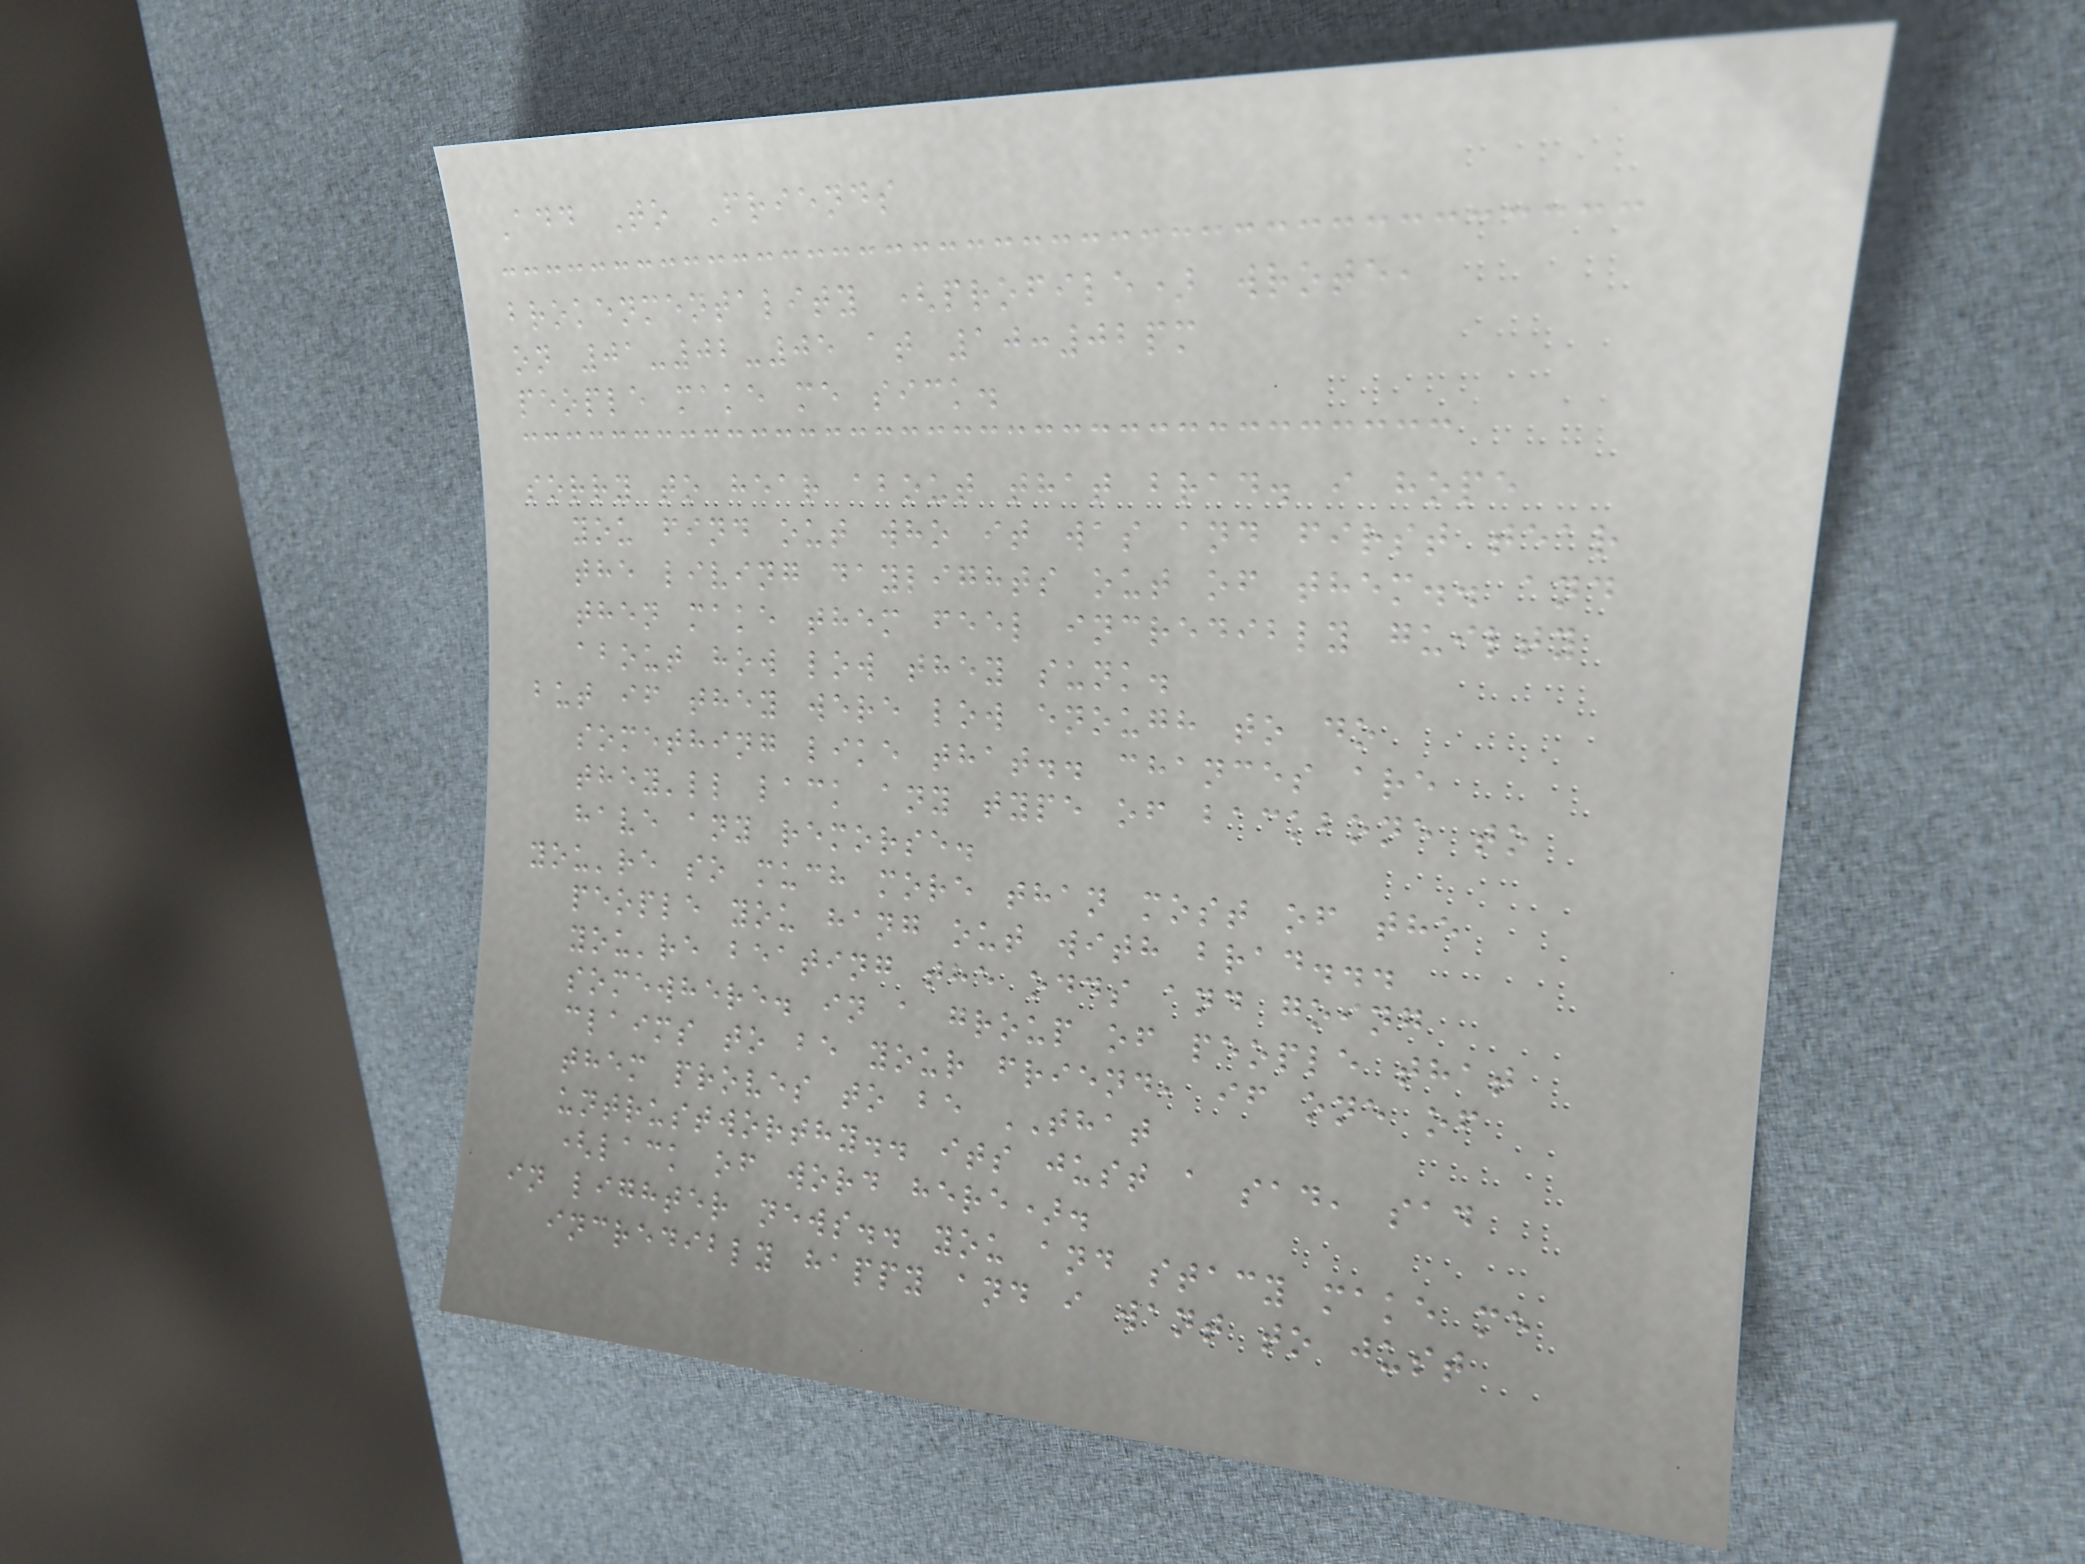Add To Friends
brokenmentality (profile) wrote,
on 01-02-05 at 10:02pm
people make me sick.
sorry to hear about that brad. i hope
you find out who it was and first tear
the living daylights out of them.. and
then make them feel incredibly guilty
about how low they sunk.
but if they were low enough to do
something like that.. chances are
they'll lack any type of backbone to
have any remorse.
you're so much more than most of the
people you hang out with brad...
you're beating the odds and going
somewhere. in a group of people that
claims to be your friend, if one of
them proves to be THAT
untrustworthy.. its just a sad, sad
(lack of word here).
in lighter news.. you and stacy make me
incredibly happy and i want to just
